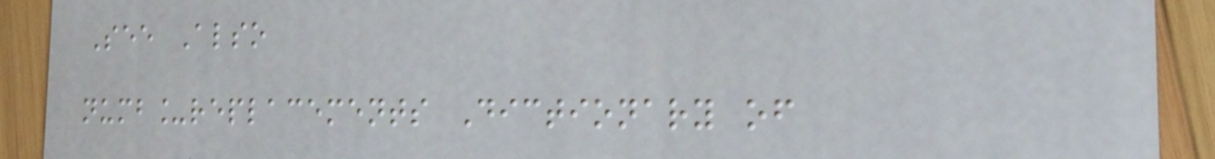See Also
numb_replacements Dictionary of
